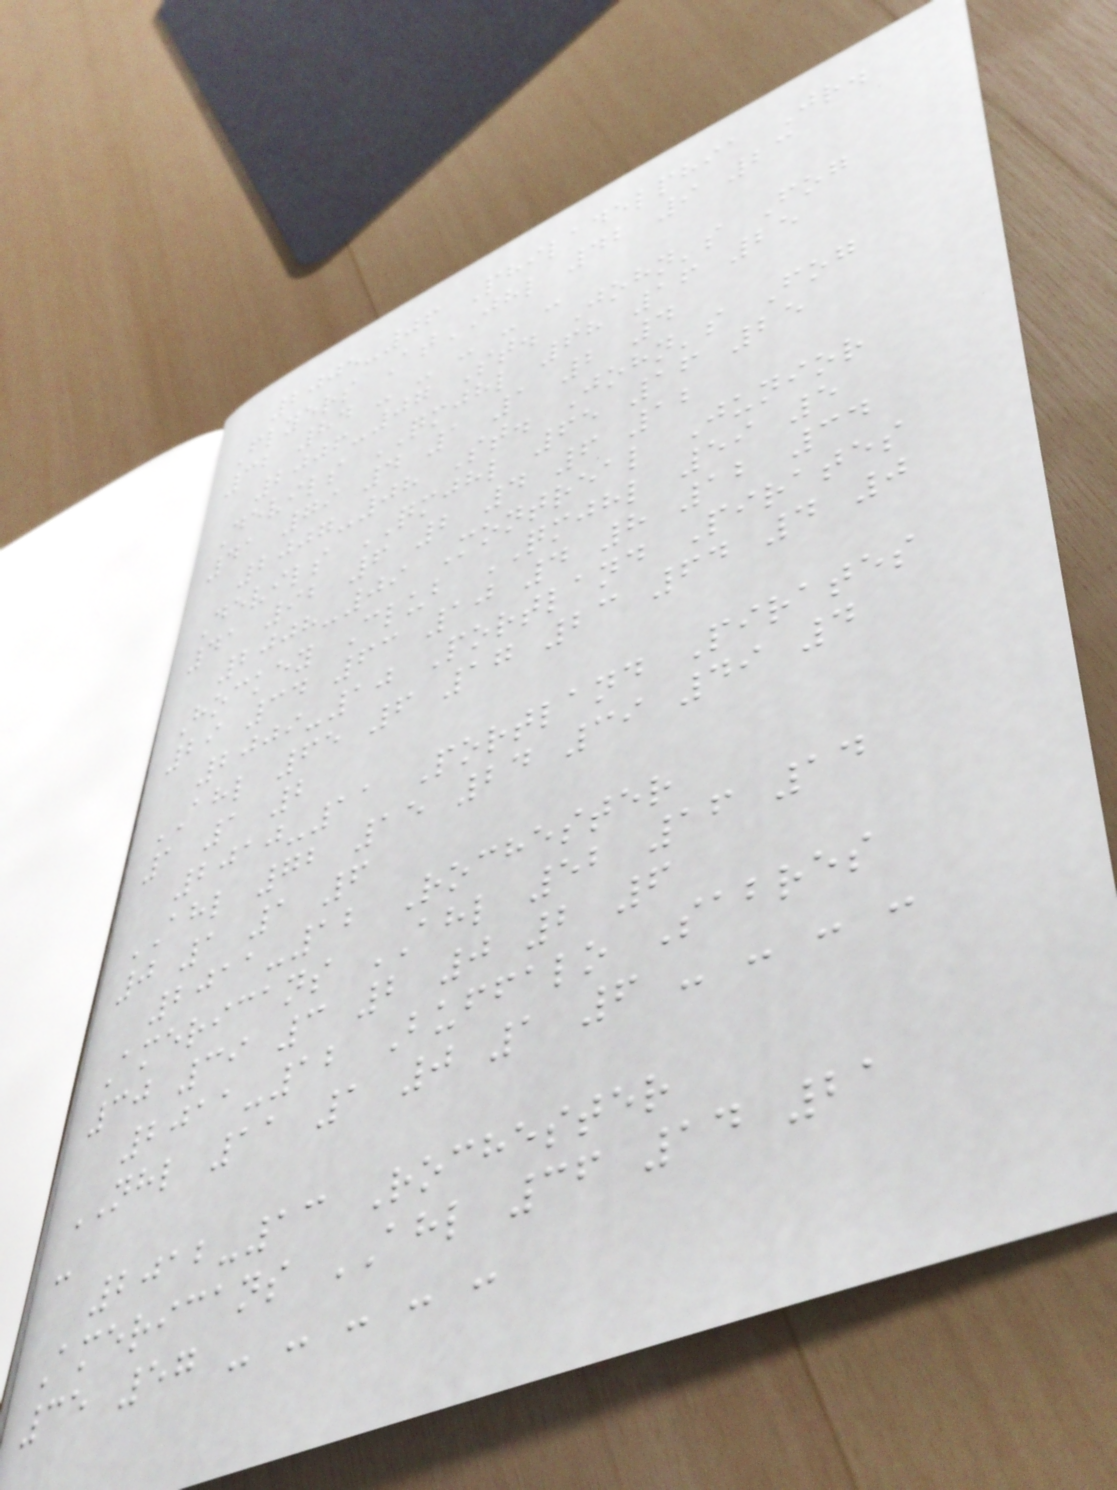2005-06 Philadelphia Jr.
Flyers AtJHL 42 9 23
32 84 - - - - -
2006-07 St. John's Fog
Devils QMJHL 68 16 25
41 79 4 1 1 2 4
2007-08 St. John's Fog
Devils QMJHL 65 16 25
41 92 6 2 4 6 12
2008-09 Montreal Junior
Hockey Club QMJHL 59 5
29 34 63 10 4 8 12 34
2009-10 Portland Pirates
AHL 65 6 17 23 64 4 0
1 1 2
2010-11 Portland Pirates
AHL 72 15 24 39 49 4
0 1 1 6
2011-12 Rochester
Americans AHL 52 16 14
30 39 3 2 0 2 6
2011-12 Buffalo Sabres
NHL 11 1 0 1 6 - - - -
-
2012-13 Rochester
Americans AHL 36 14 21
35 57 - - - - -
